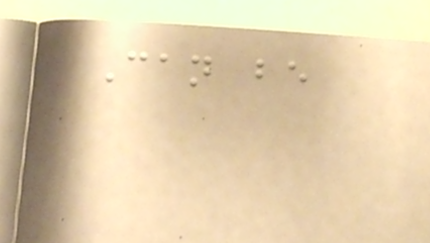Can be
